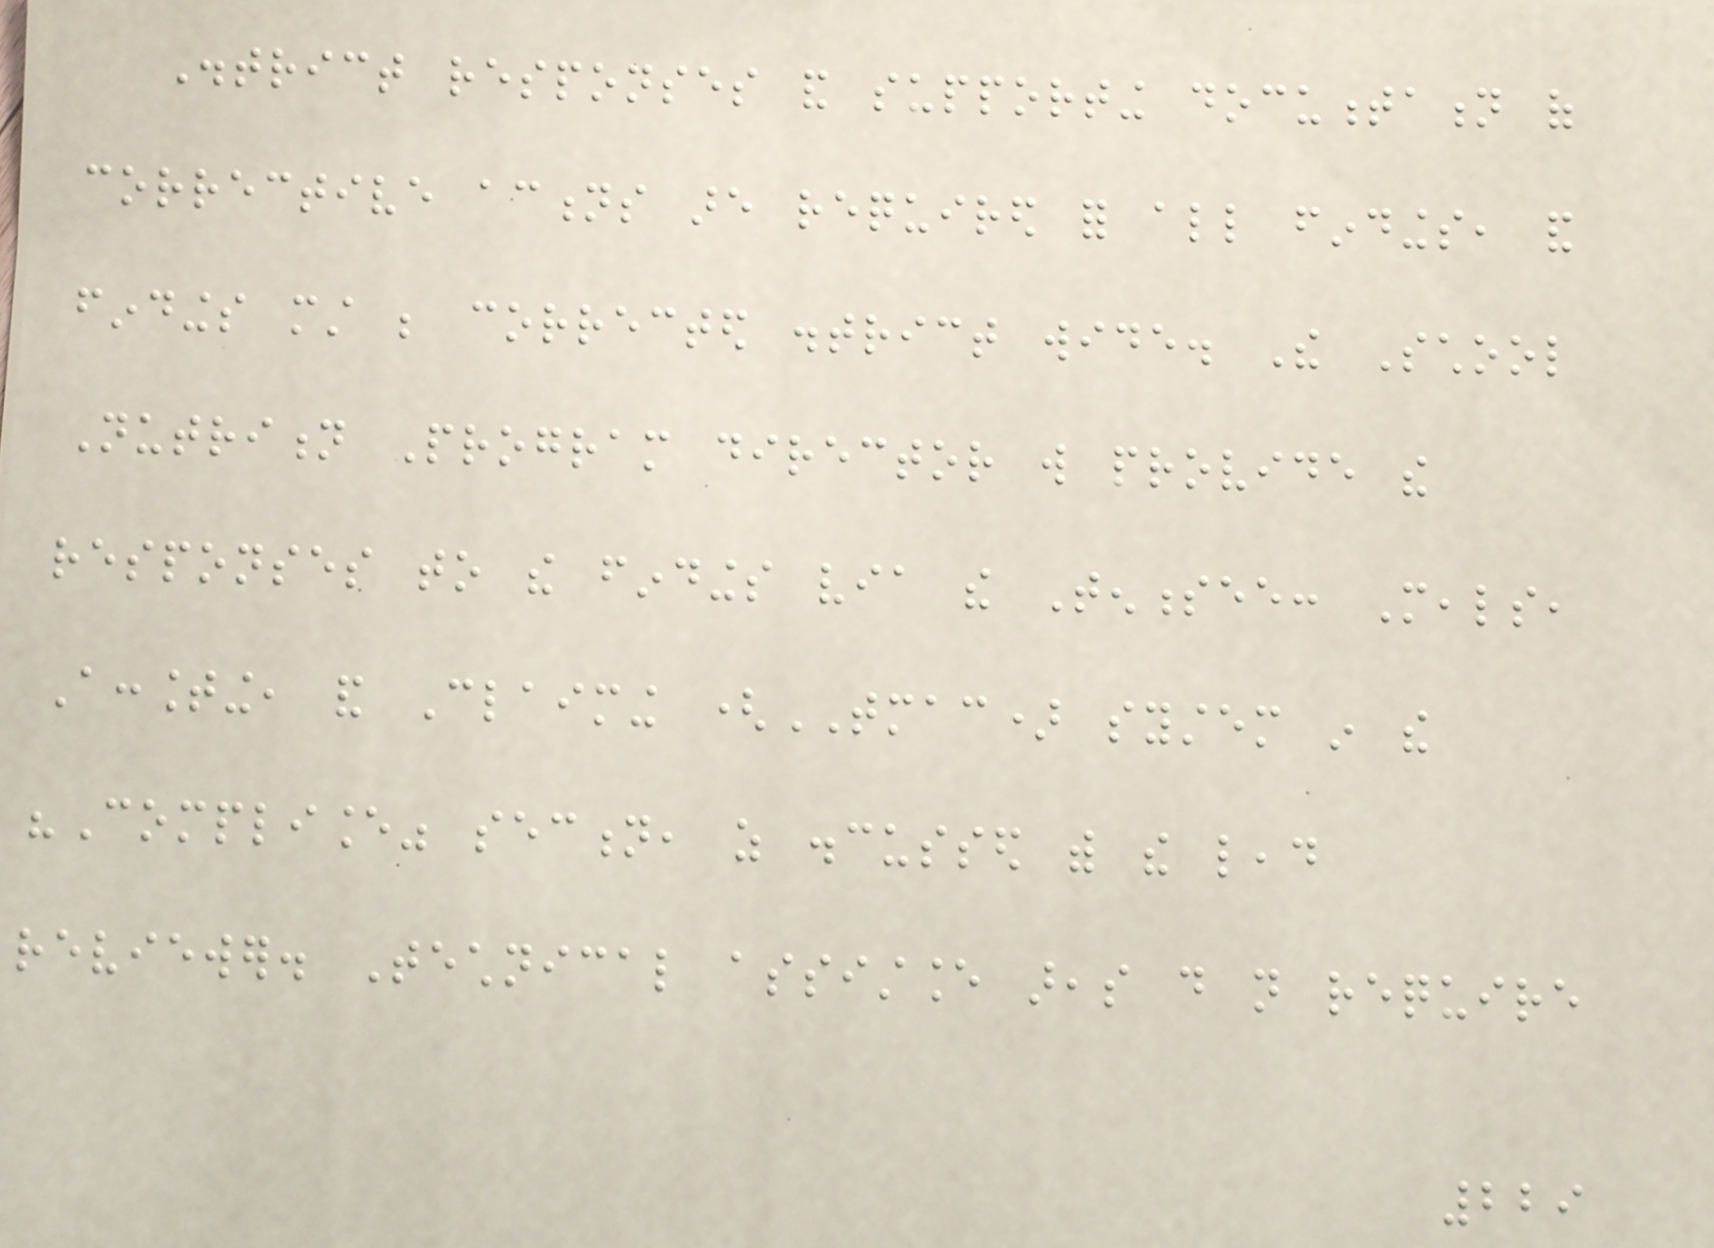District responses and supporting documentation of
corrective actions are required for all findings, and
findings must be corrected district wide. The School
Nutrition Program director will provide the
responses to the findings via the Tennessee: Meals,
Accounting, and Claiming (TMAC) system in the
"Compliance" section, as discussed with the lead
reviewer. Technical assistance areas do not require
229
